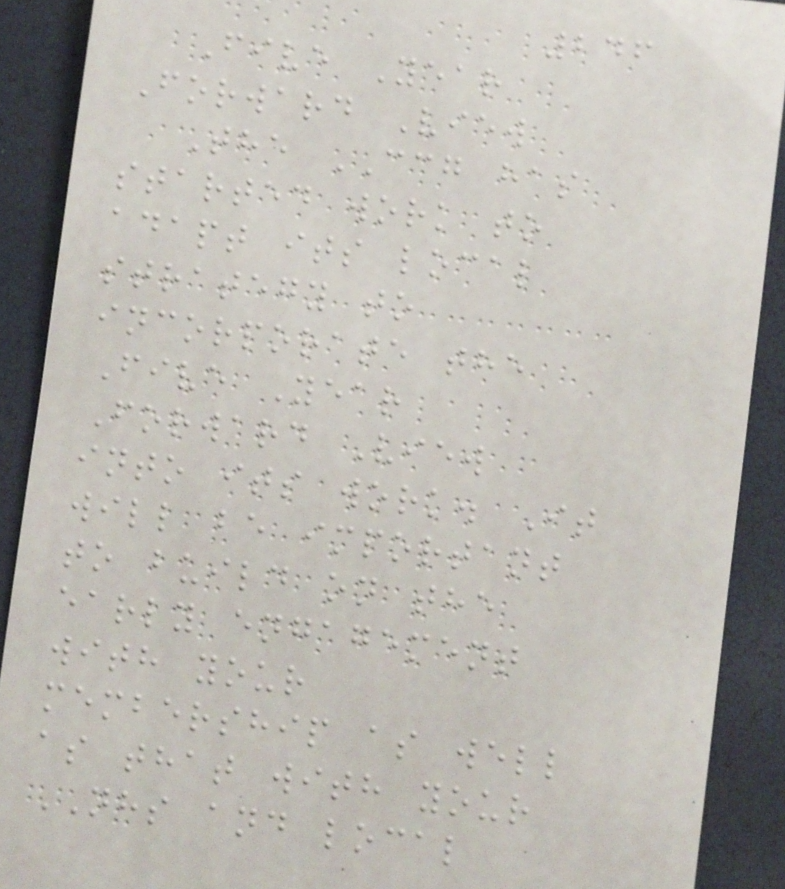246
Five Year
Forward View
The CCG has
started work to
adapt its local
strategy to
incorporate the
Five Year
Forward View
into its work. It
will be important
to build on the
early engagement
with your
membership as well
as that with your
NHS and local
